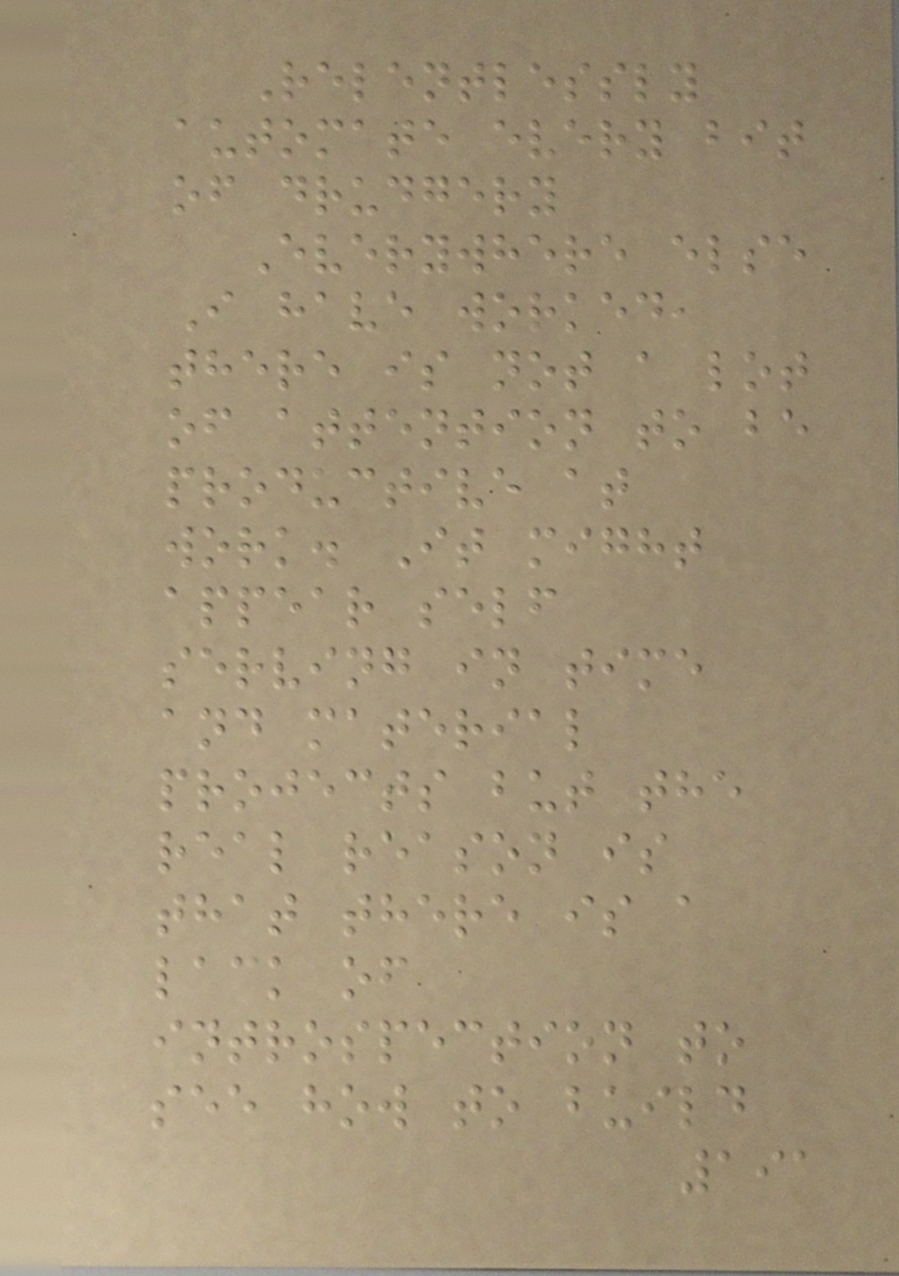Relentlessly
automate every bit
of drudgery
Everywhere else
I have worked,
there is not a lot
of attention to be
productive at
work. It might
appear self
serving in time
and material
projects but the
real reason is
that there is a
lack of
introspection to
see how to build
191
